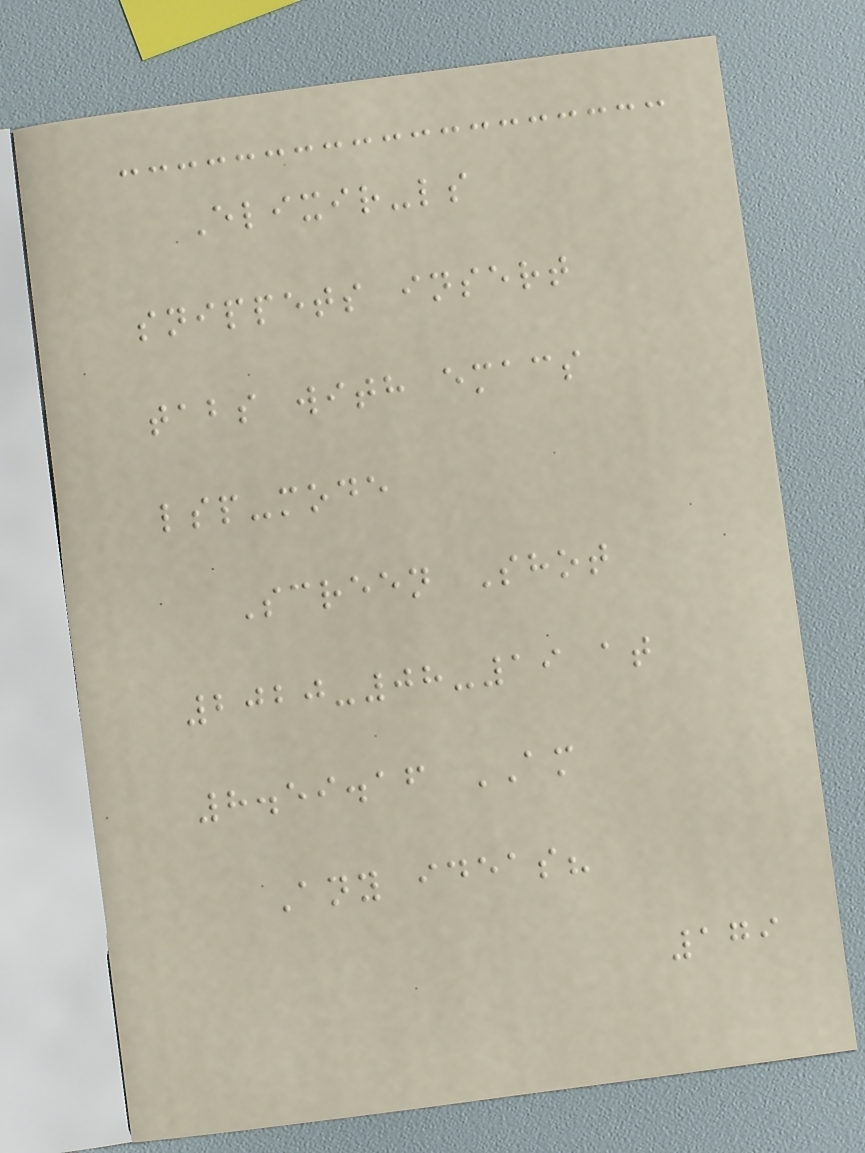Elixir-ls
snippets insert
tabs with emacs
lsp-mode
Screen Shot
2020-08-19 at
8.59.16 AM
Any ideas?
179
